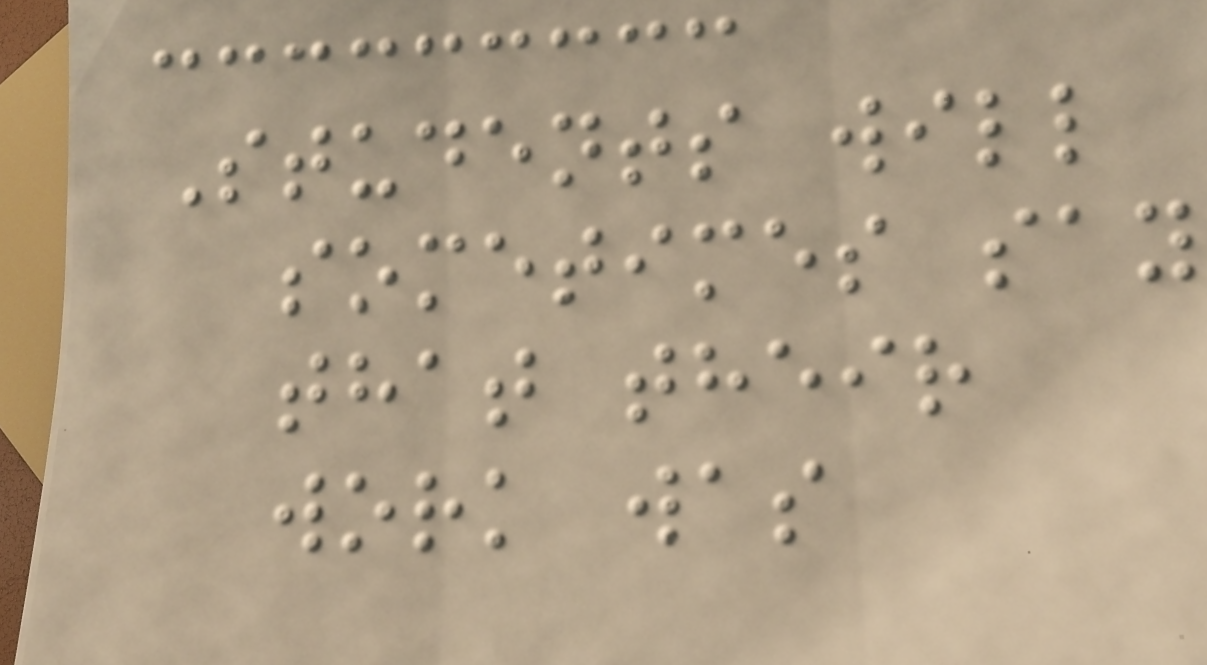Students will
sometimes say
that their
work was
